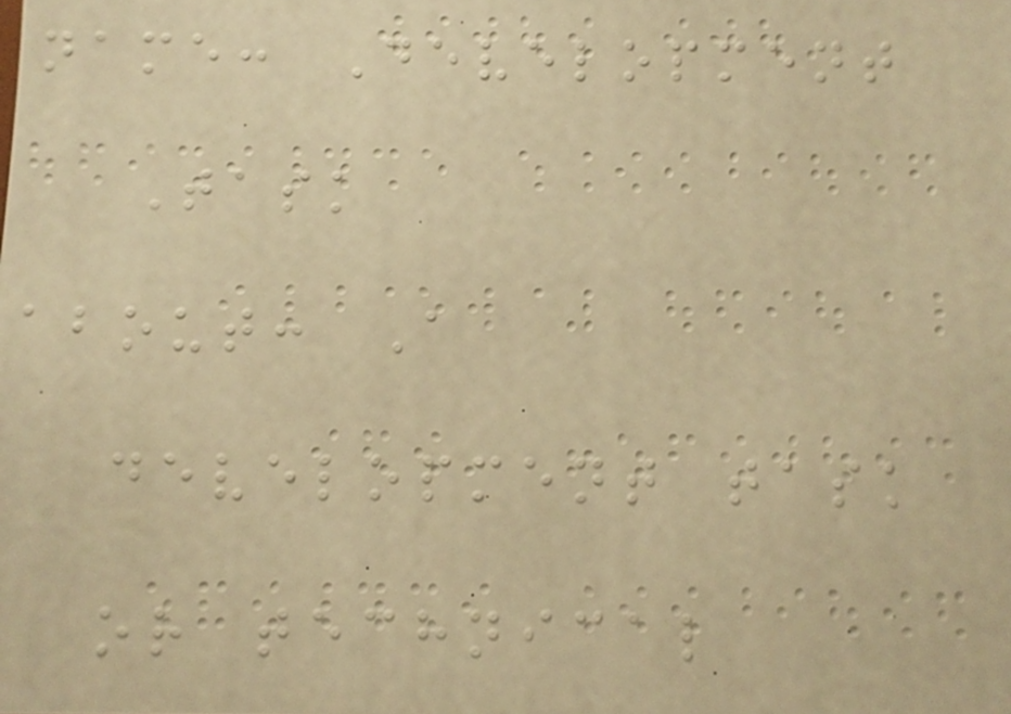name: Development
Task
about: A
development task
or technical
